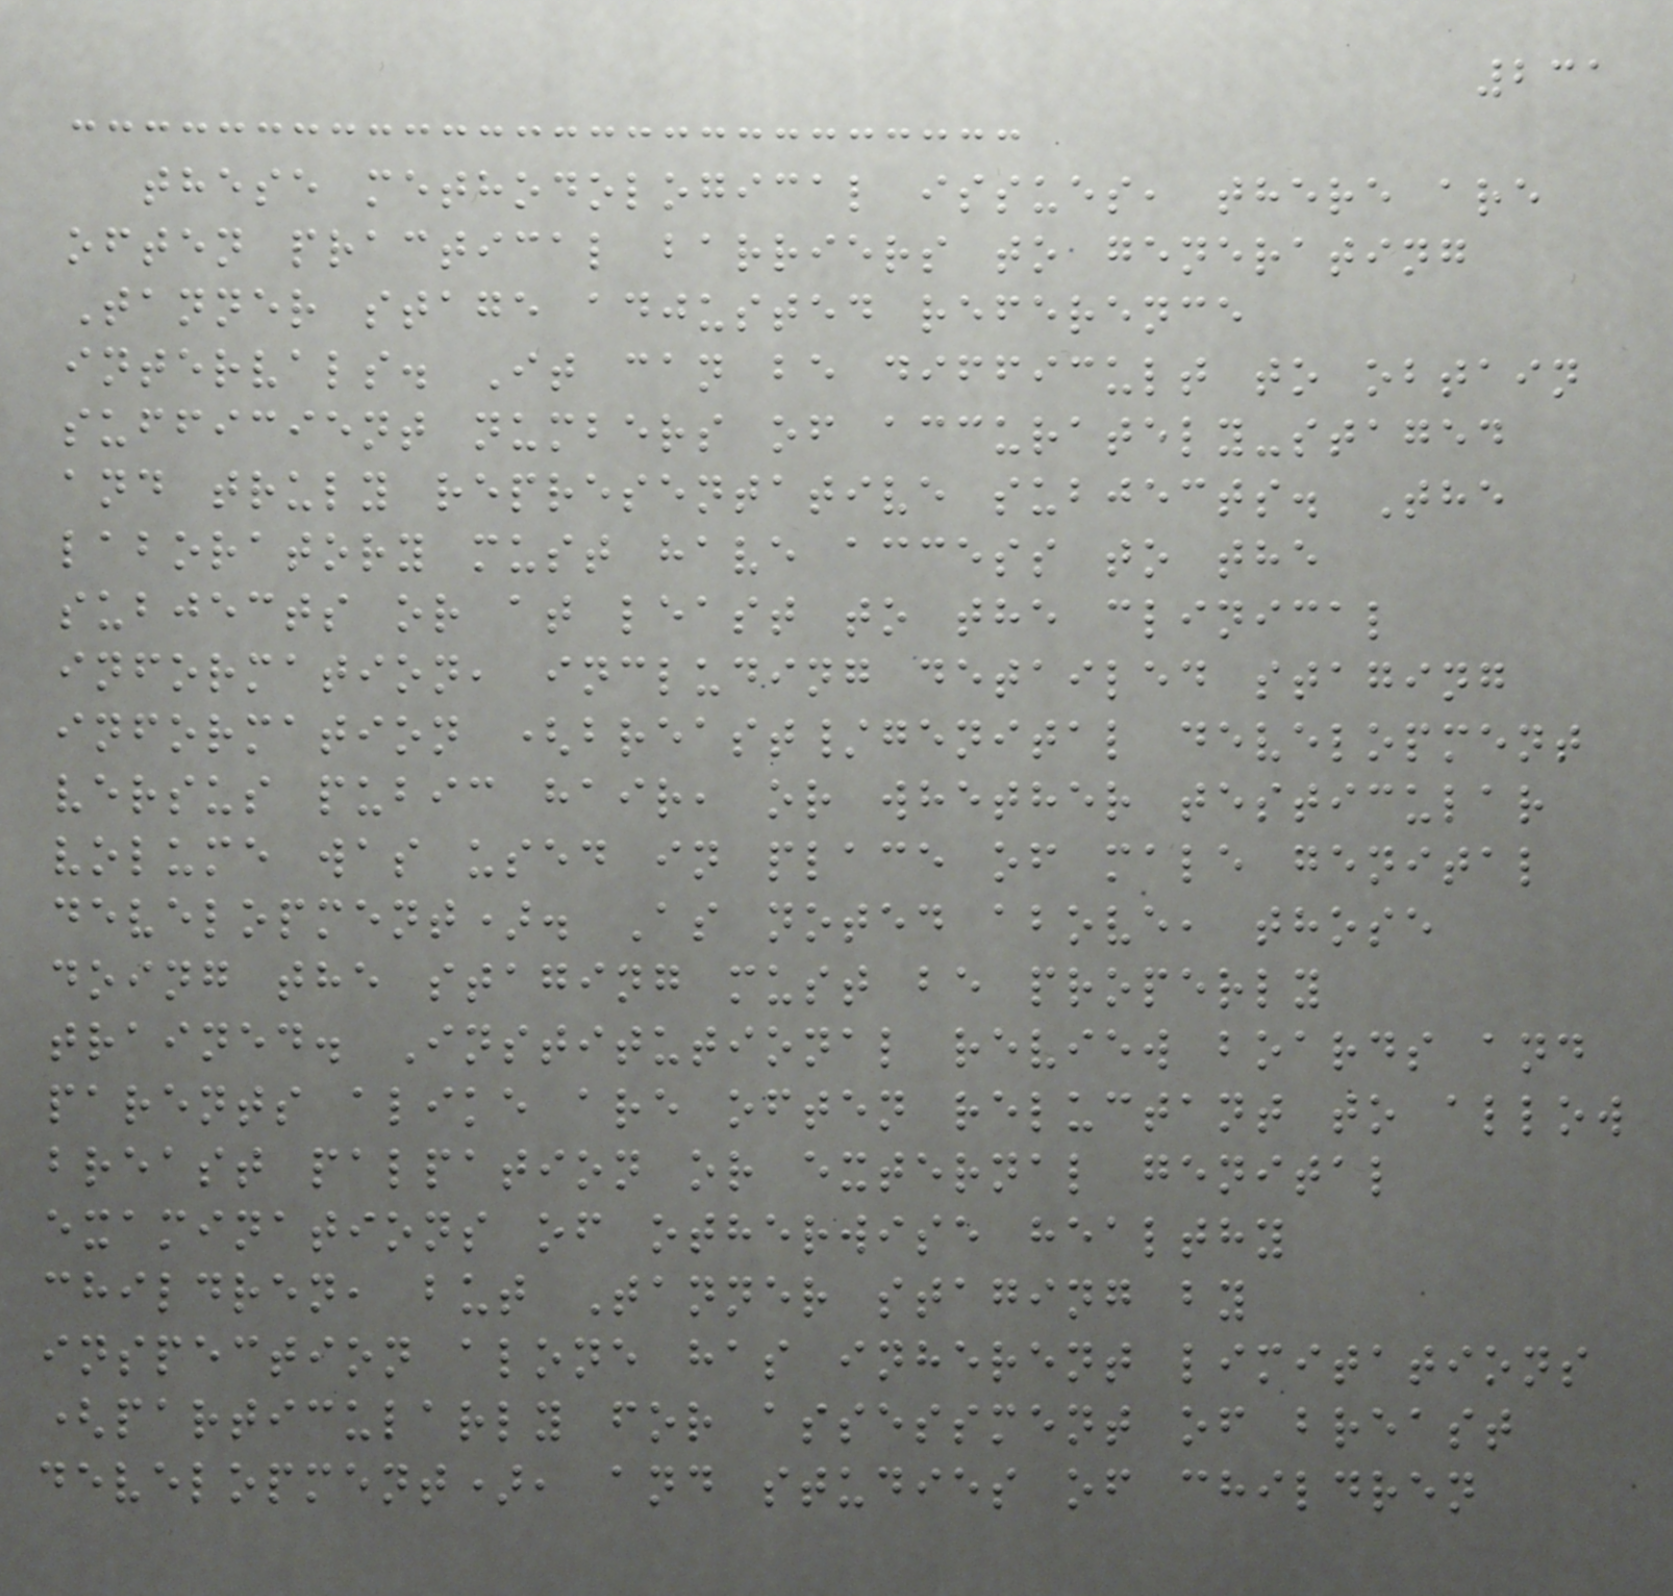231
these methodological issues, there are
often practical barriers to generating
Tanner stage adjusted reference
intervals. It can be difficult to obtain
sufficient numbers of accurately-staged
and truly representative subjects. The
laboratory must have access to the
subjects or at least to the clinical
information, including detailed staging
information (breast/genital development
versus pubic hair, or whether testicular
volume was used in place of male genital
development). As noted above, those
doing the staging must be properly
trained. Institutional review boards and
parents alike are often reluctant to allow
breast palpation or external genital
examinations of otherwise healthy
children, but Tanner staging by
inspection alone has inherent limitations
(particularly for assessment of breast
development), and studies of children
